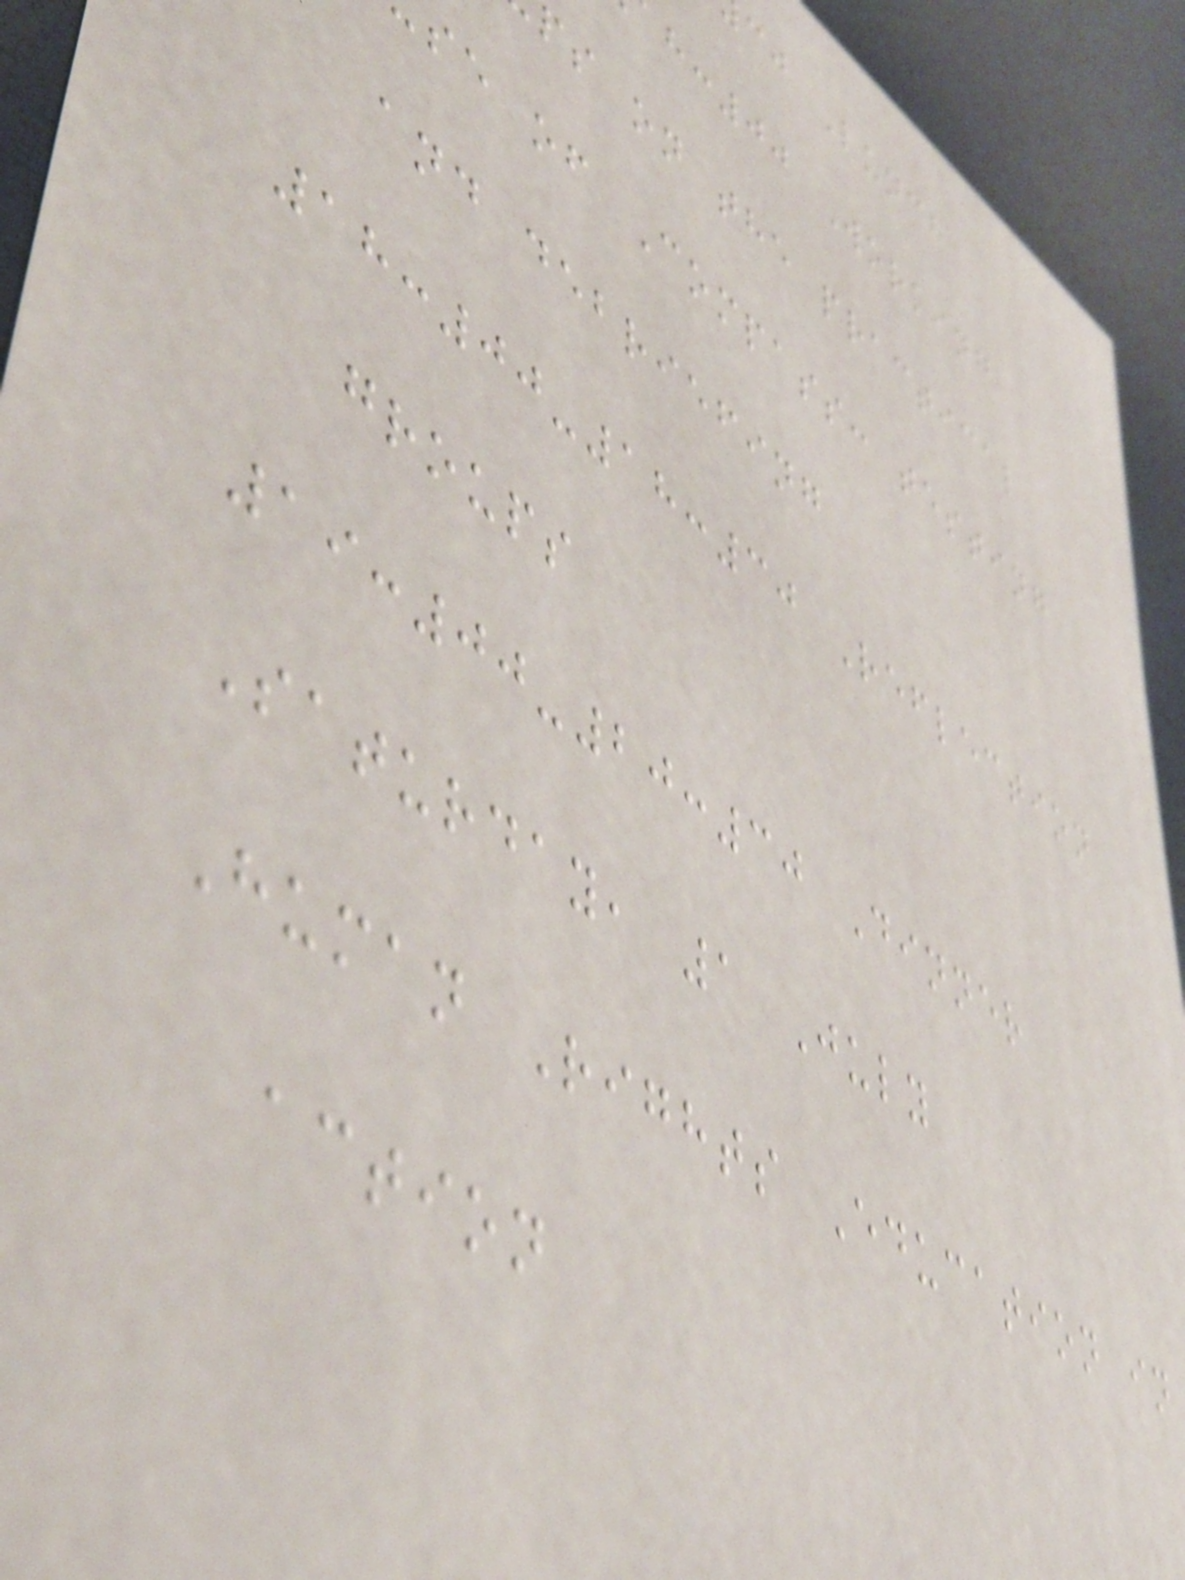cj Lunch
:00 Working
ps on the practical
se of Compass: testing
and debriefing
18:00-18:30 Reflection
groups
19:00-20:30 Dinner
Saturday, 1 July
Human Rights Education in
action
